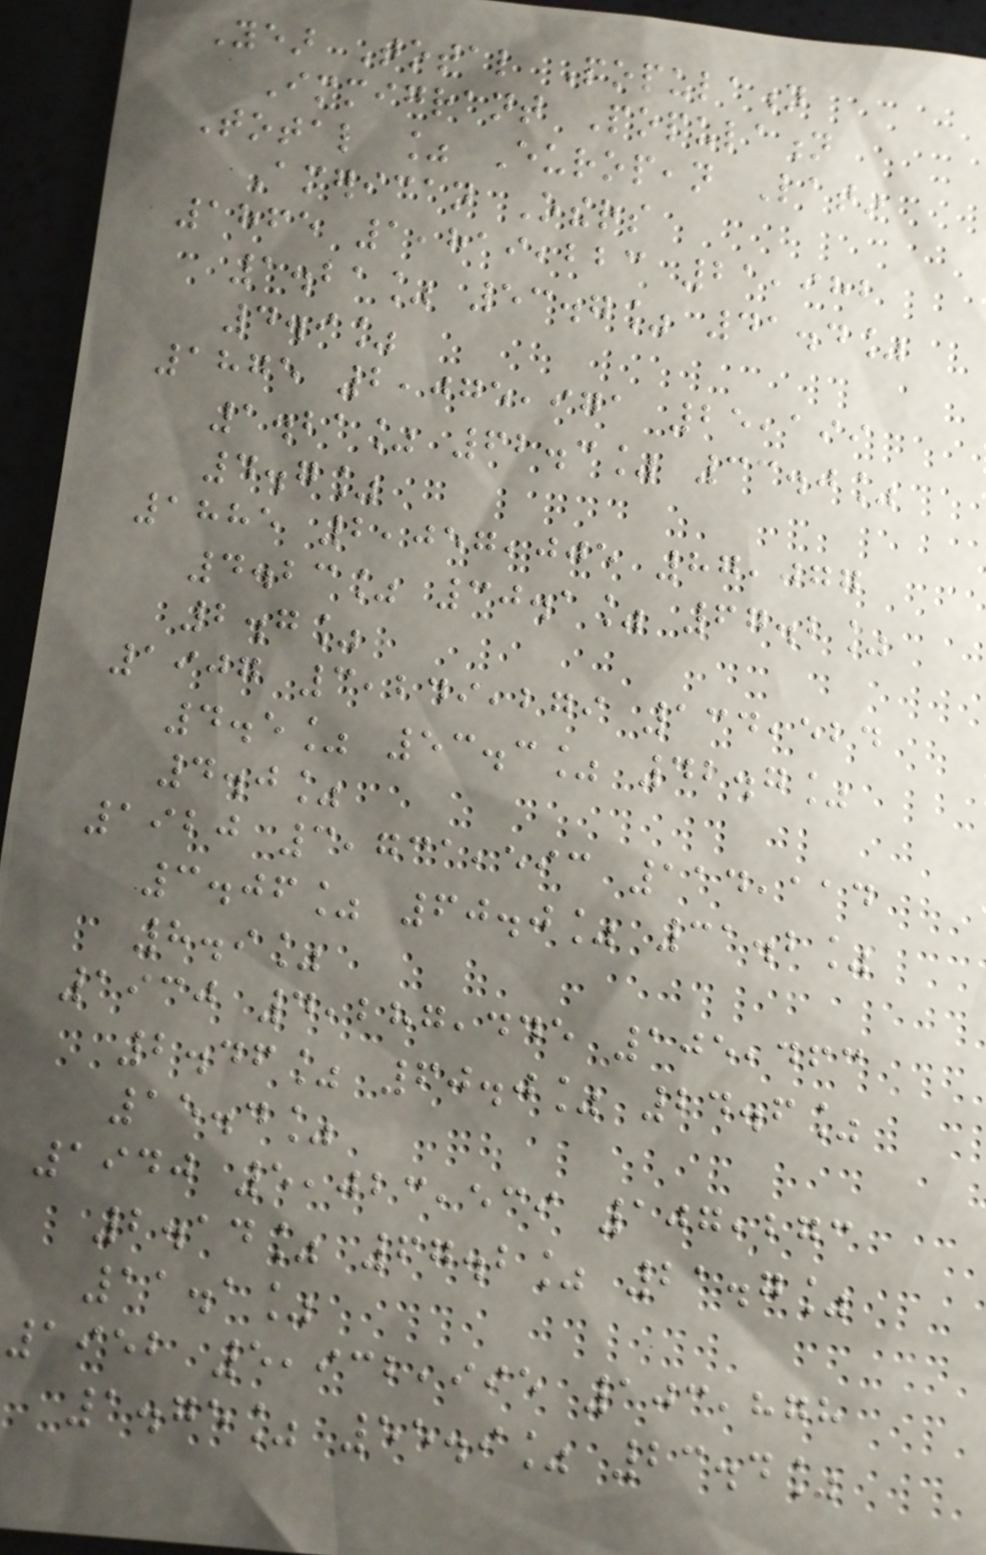Year Total Population
Immigrant Population
Total % European Latin
American Others
1865 1,819,223 21,982
1.21% 53.7% 41.4%
4.9%
1875 2,075,971 25,199
1.21% 62.3% 33.0%
4.7%
1885 2,057,005 87,077
4.23% 30.1% 67.2%
2.7%
1907 3,249,279 134,524
4.5% 53.3% 42.7%
4.0%
1920 3,731,593 114,114
3.06% 60.0% 31.2%
8.9%
1930 4,287,445 105,463
2.46% 60.0% 24.6%
15.4%
1940 5,023,539 107,273
2.14% 67.2% 21.7%
11.1%
1952 5,932,995 103,878
1.75% 55.9% 23.4%
